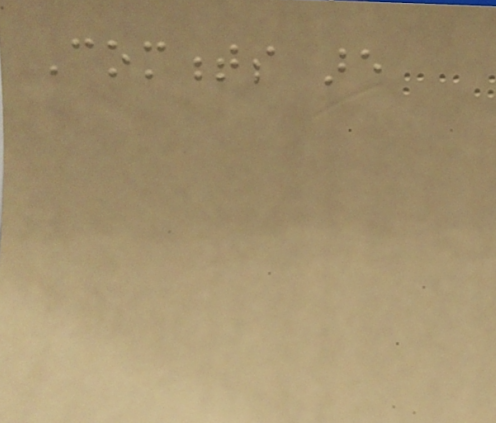Comments are
